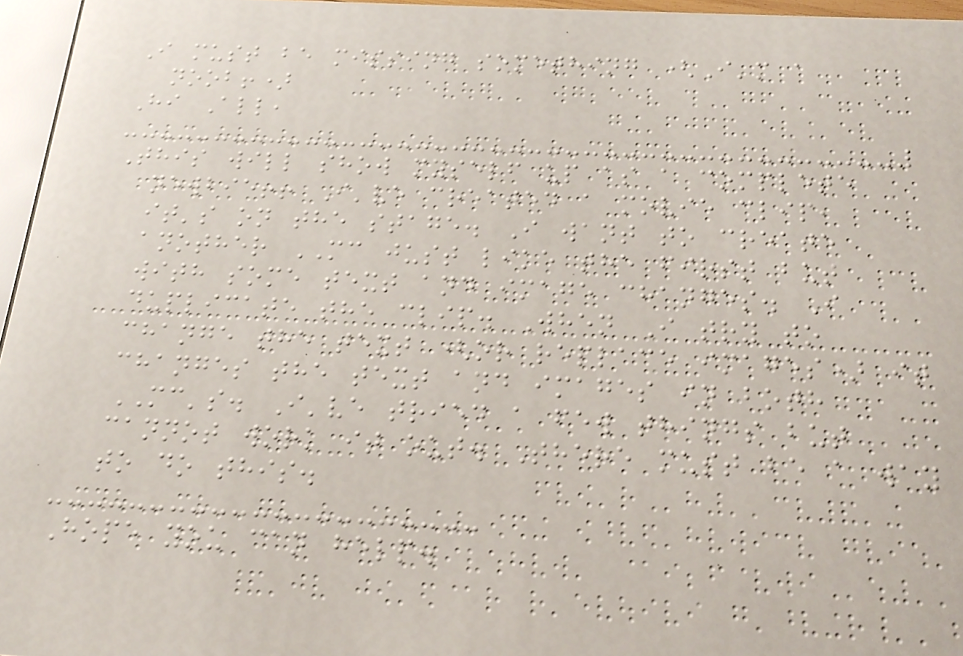I must be missing something (I'm a
noob!)
Hi All,
This will show myself up as a complete
newbie!! I've created a movie clip,
it's on the stage. I want to create
another MC just like the first but
with some text and image changes. I
duplicate the clip. When I try to
change the text (or replace images) it
changes the text and images in both
MC's. I've tried a few things but
cannot work it out. There must be a way
to do this.
Hope you can help.
